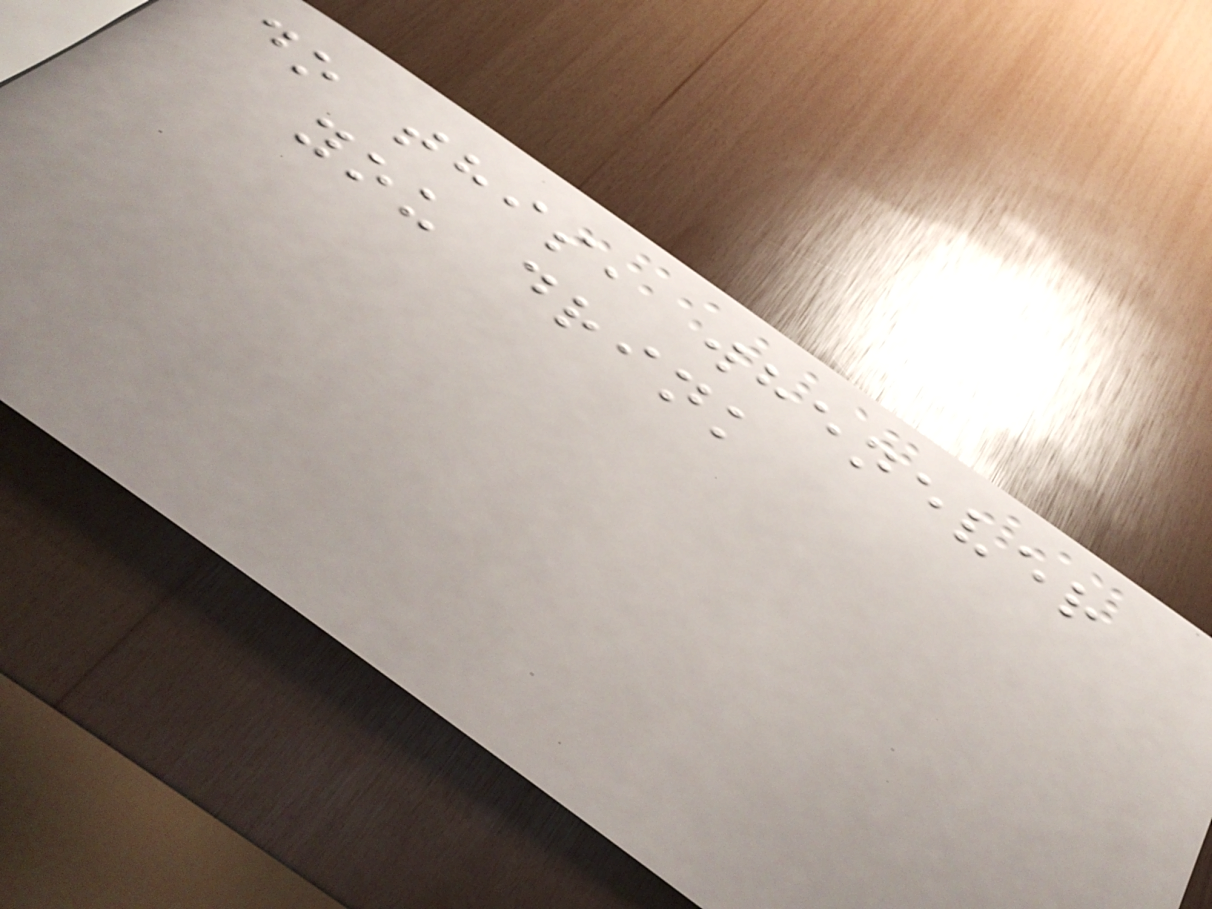do this, whenever
you drink
